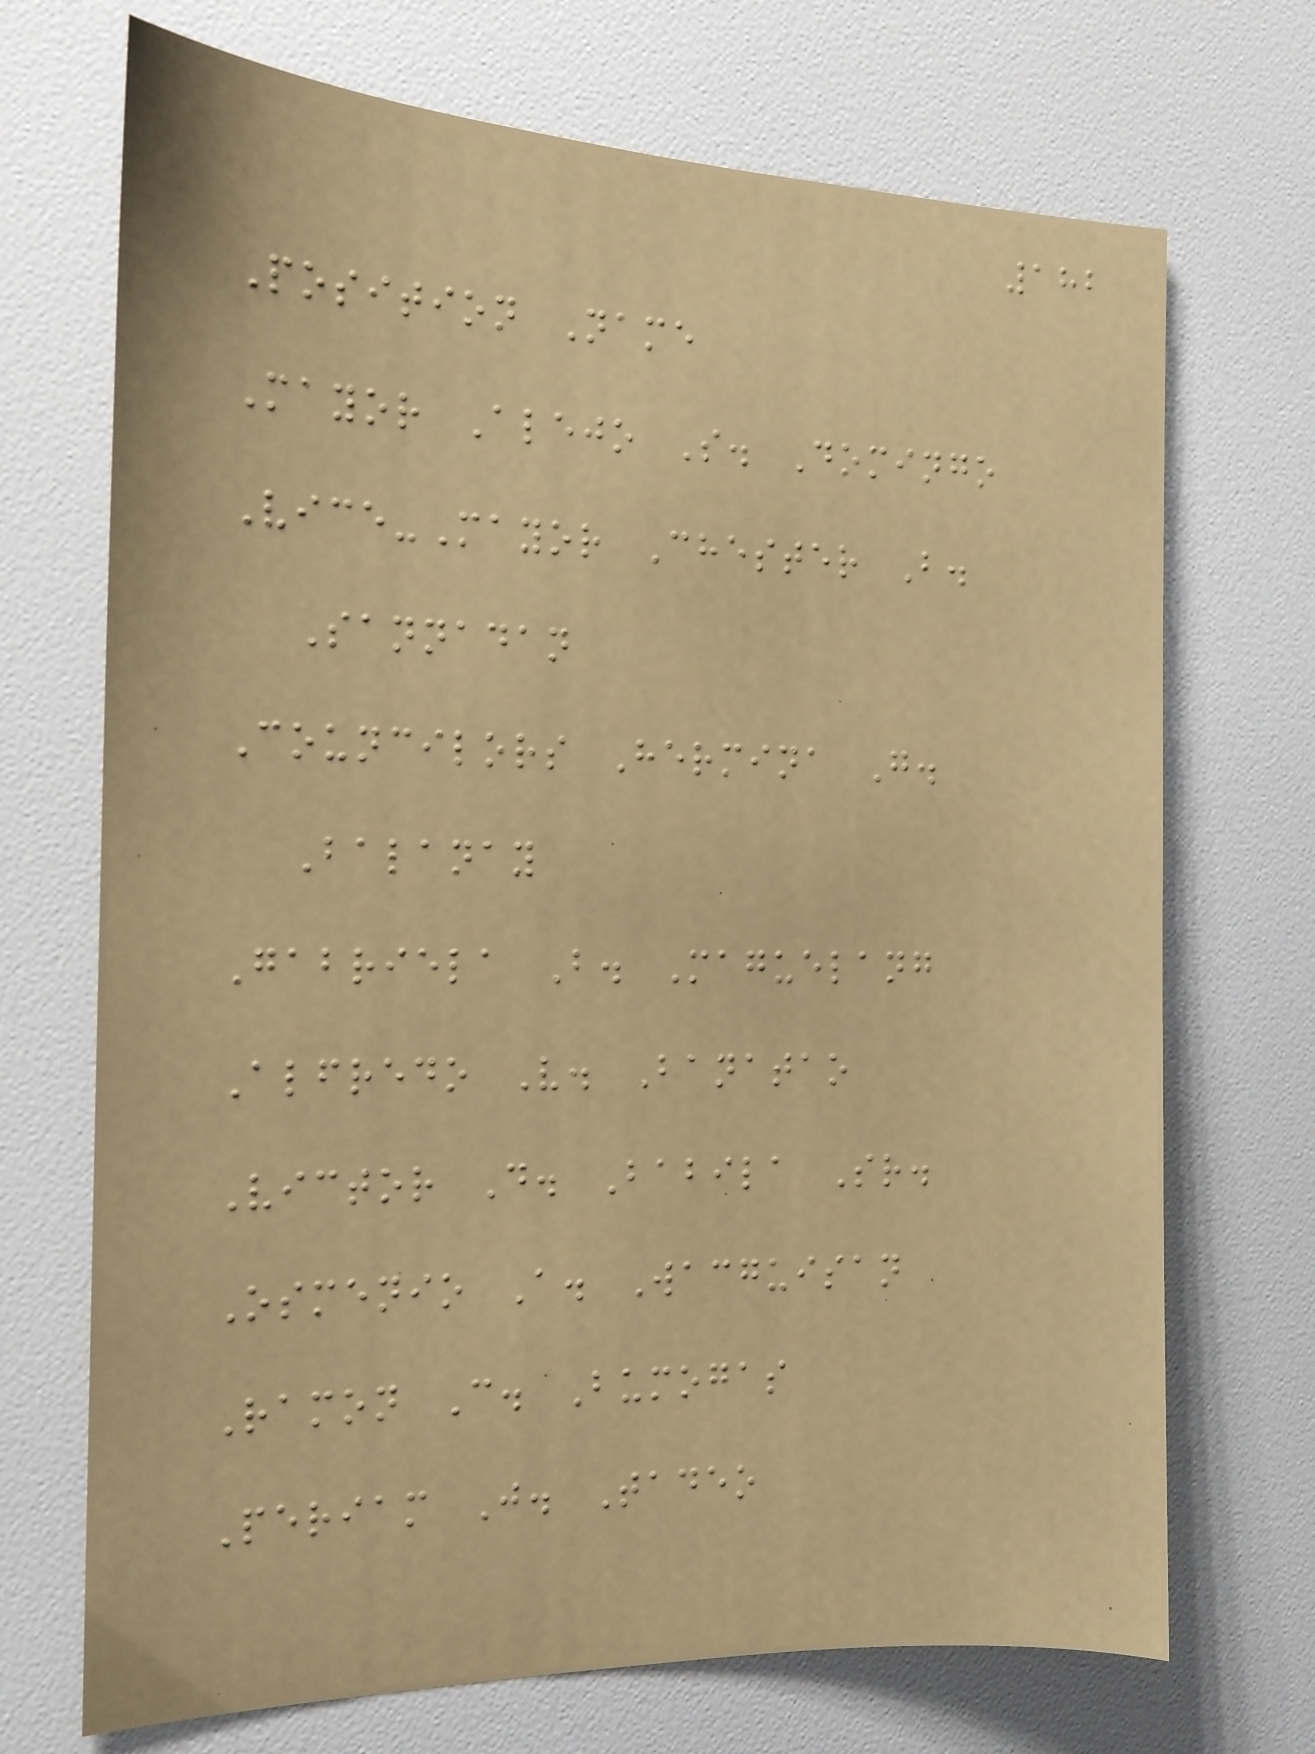182
Position Name
Mayor Alejo S. Domingo
Vice-Mayor Chester B.
Sannadan
Councilors Hermina G.
Balanay
Gabriela B. Maguelang
Alfredo V. Banatao
Victor D. Babila Sr.
Osmenio A. Wacguisan
Ramon C. Bumogas
Periam J. Tadeo
